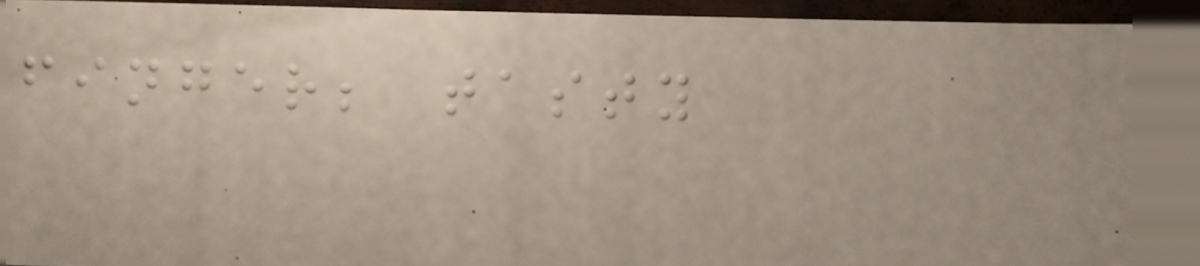finger; tasty
